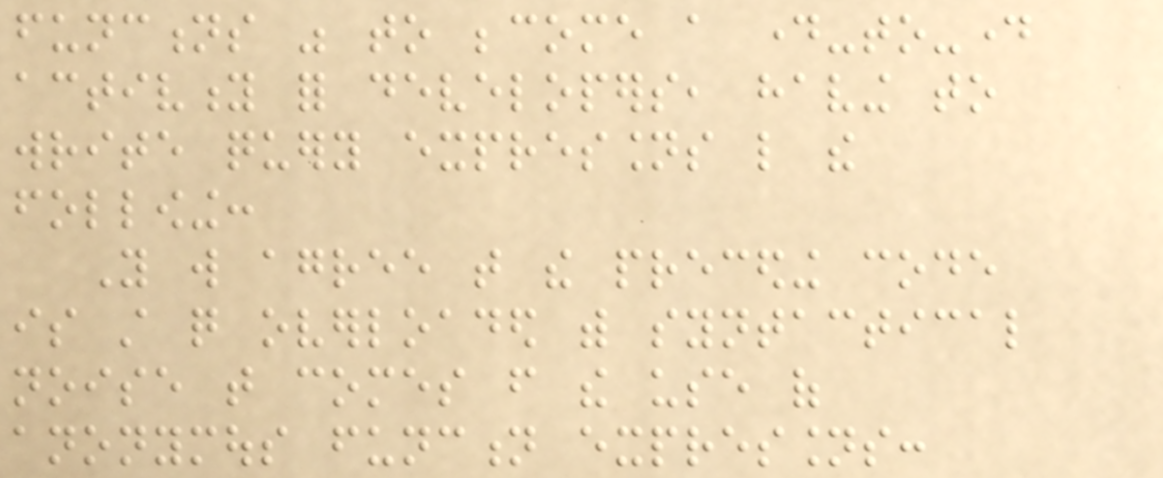functions was to become a day-to-day
activity for developers, having to
write query expressions like the
following:
You will agree that the preceding code
is still quite overloaded with syntactical
noise that comes from the use of
anonymous function expressions:
